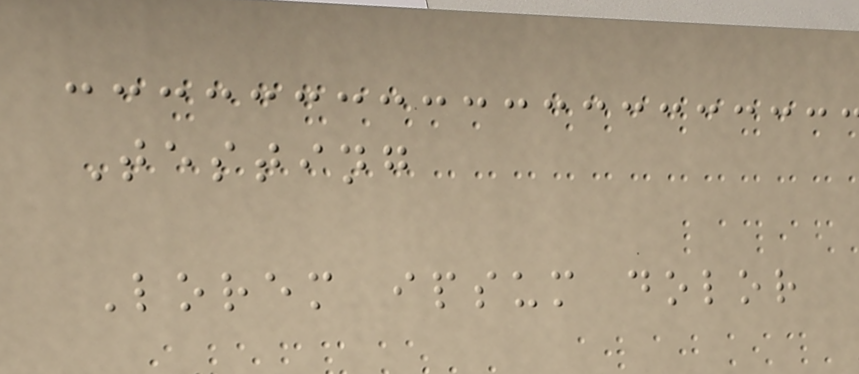Testing
Lorem ipsum dolor
